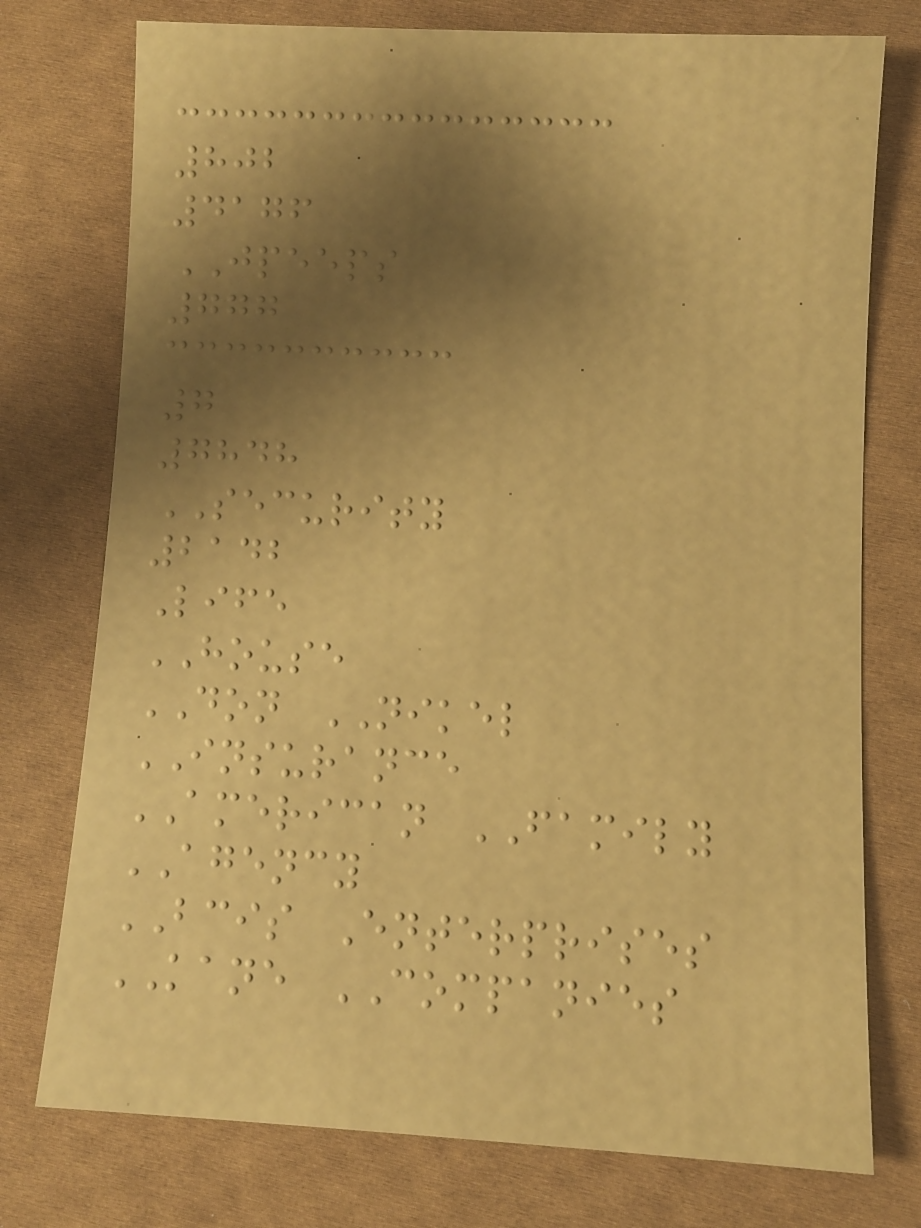802
4176
JPEEPS
777
7
7848
SECURITY
2142
Life
HOUSE
DON NIKEL
INSURANCE
AMERICAN FAMILY
AGENCY
BCIS Enterprises
KANE COMPANIES
